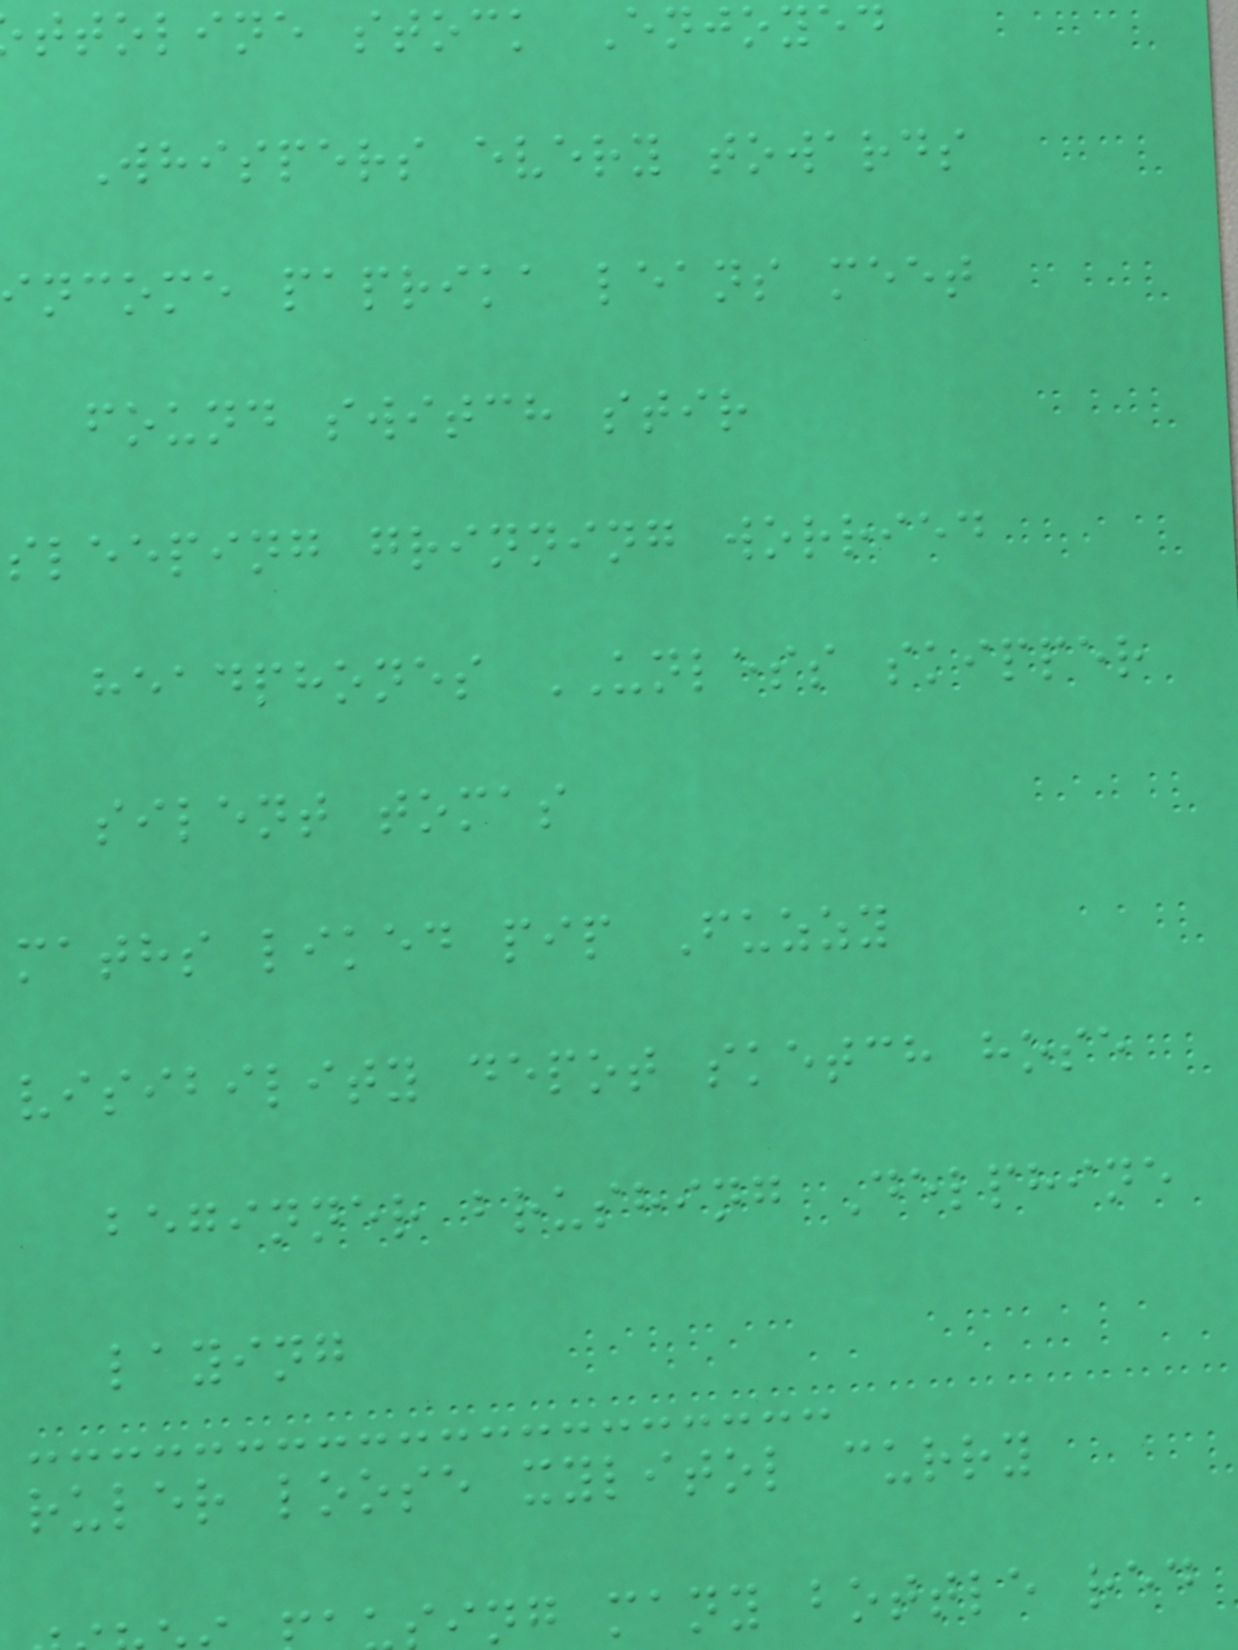ttoline stock Enjoyed
Whispers every towards
ncome paprika leans meet
found switch stir
sleeping grinning worried
headphones UNLESS skipper
silent tomas
maths liked pip Fuzzy
visibility depot sketch hose
beginner brushing Delphine
laying
ruler loose xylitol curry
ing many bottle red
